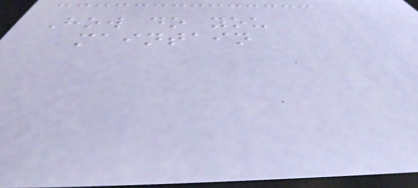How do you
maintain
